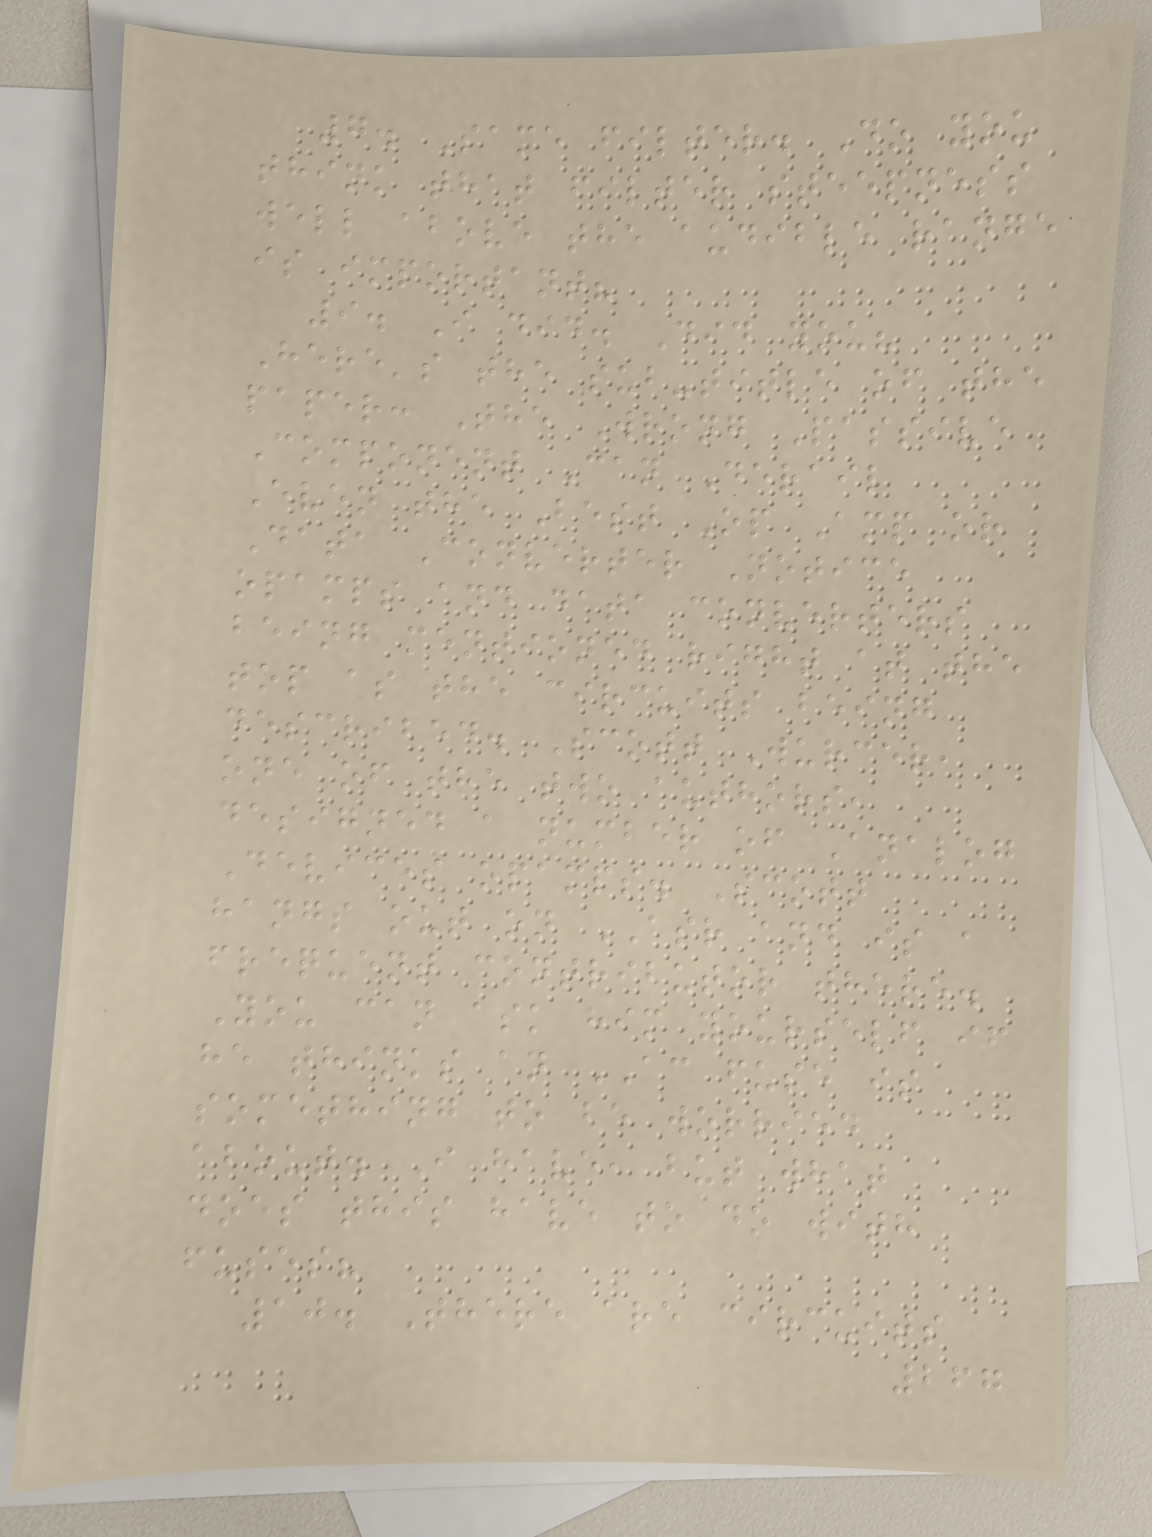7. Same filter. Do you
think that filter steepness
well above the audible range
is important?
9. I did. Did you?
Here's the sub-title of the
paper: The Wrong Passive
Component Can Derail
Even the Best Op Amp or
Data Converter Notice
opamps and data converters
being mentioned right at the
top as the circuits being
described. Scott Wurcer,
one of the two authors,
designed a number of Analog
Devices opamps. Scott
hangs out on ASR and is a
frequent contributor there.
You can ask him yourself if
he thinks an AC fuse is
something to be worried
about. I have, but what
does this have to do with
fuses?
10. There are circuits
267
